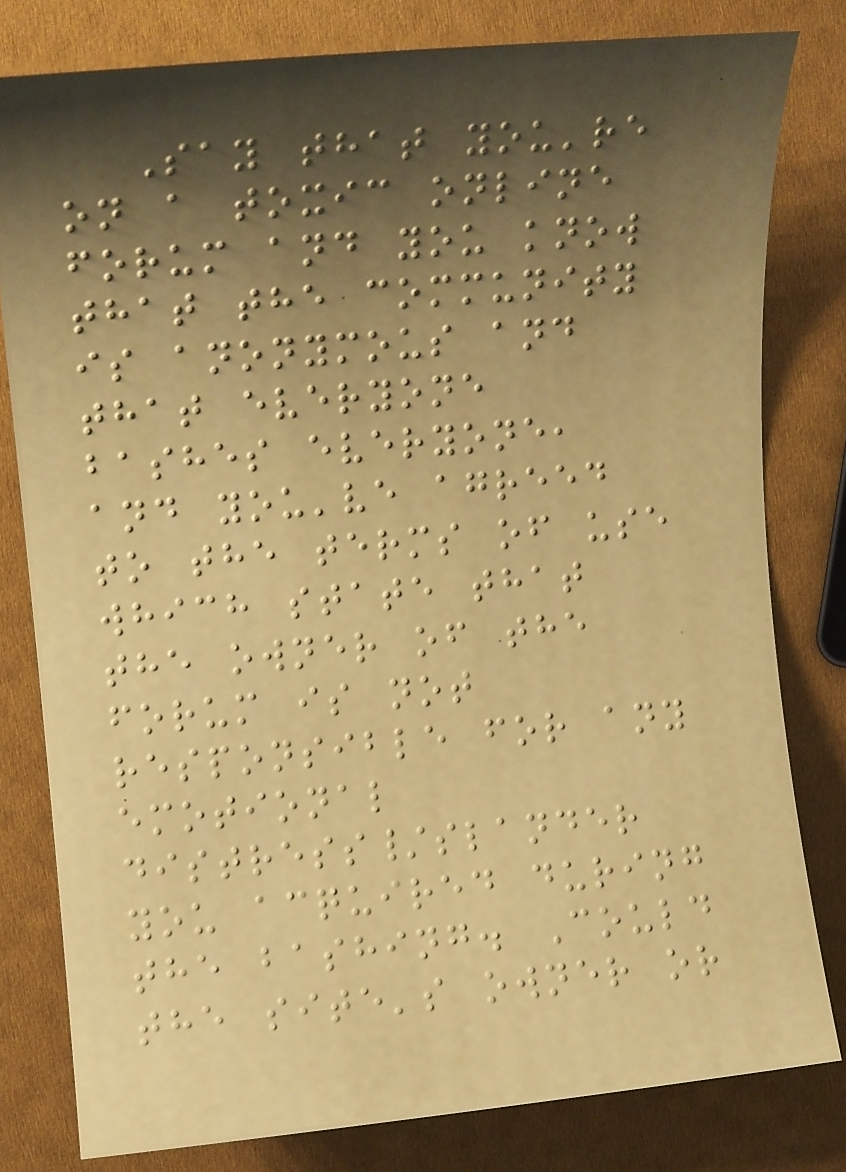Say that you're
on a toxic online
forum and you know
that the community
is anonymous and
that everyone
bashes everyone,
and you've agreed
to the terms of use
which state that
the owner of the
forum is not
responsible for any
emotional
distress/slander
you acquired during
the bashing. Could
the site's owner or
